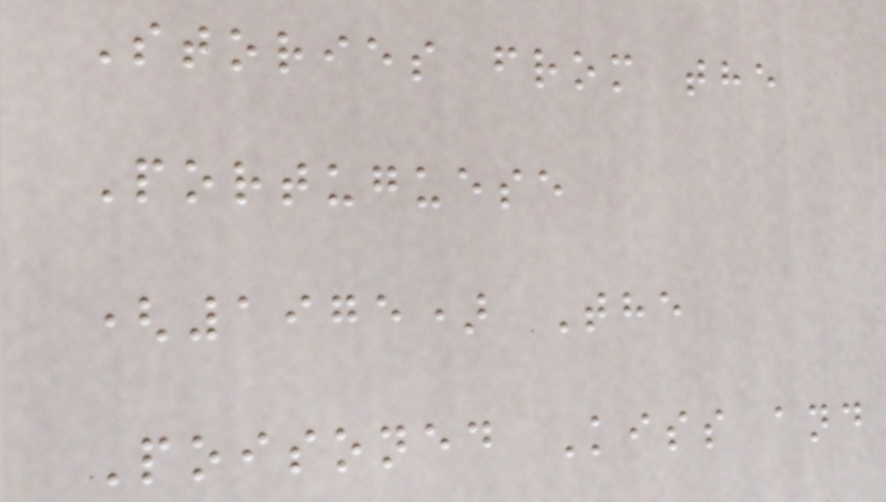Stories from the
Portuguese
(1975) The
Poisoned Kiss and
